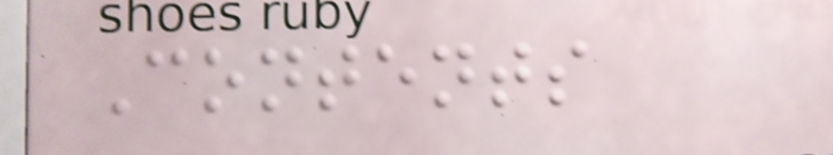Contents
